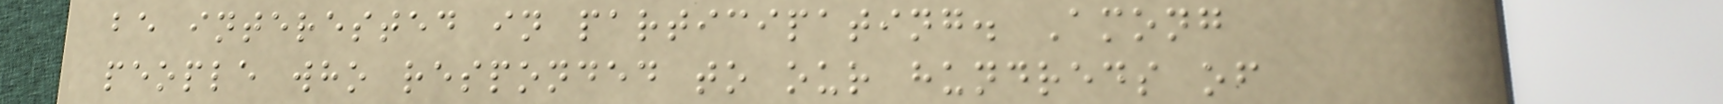be interested in participating. Among
people who responded to our hundreds of
